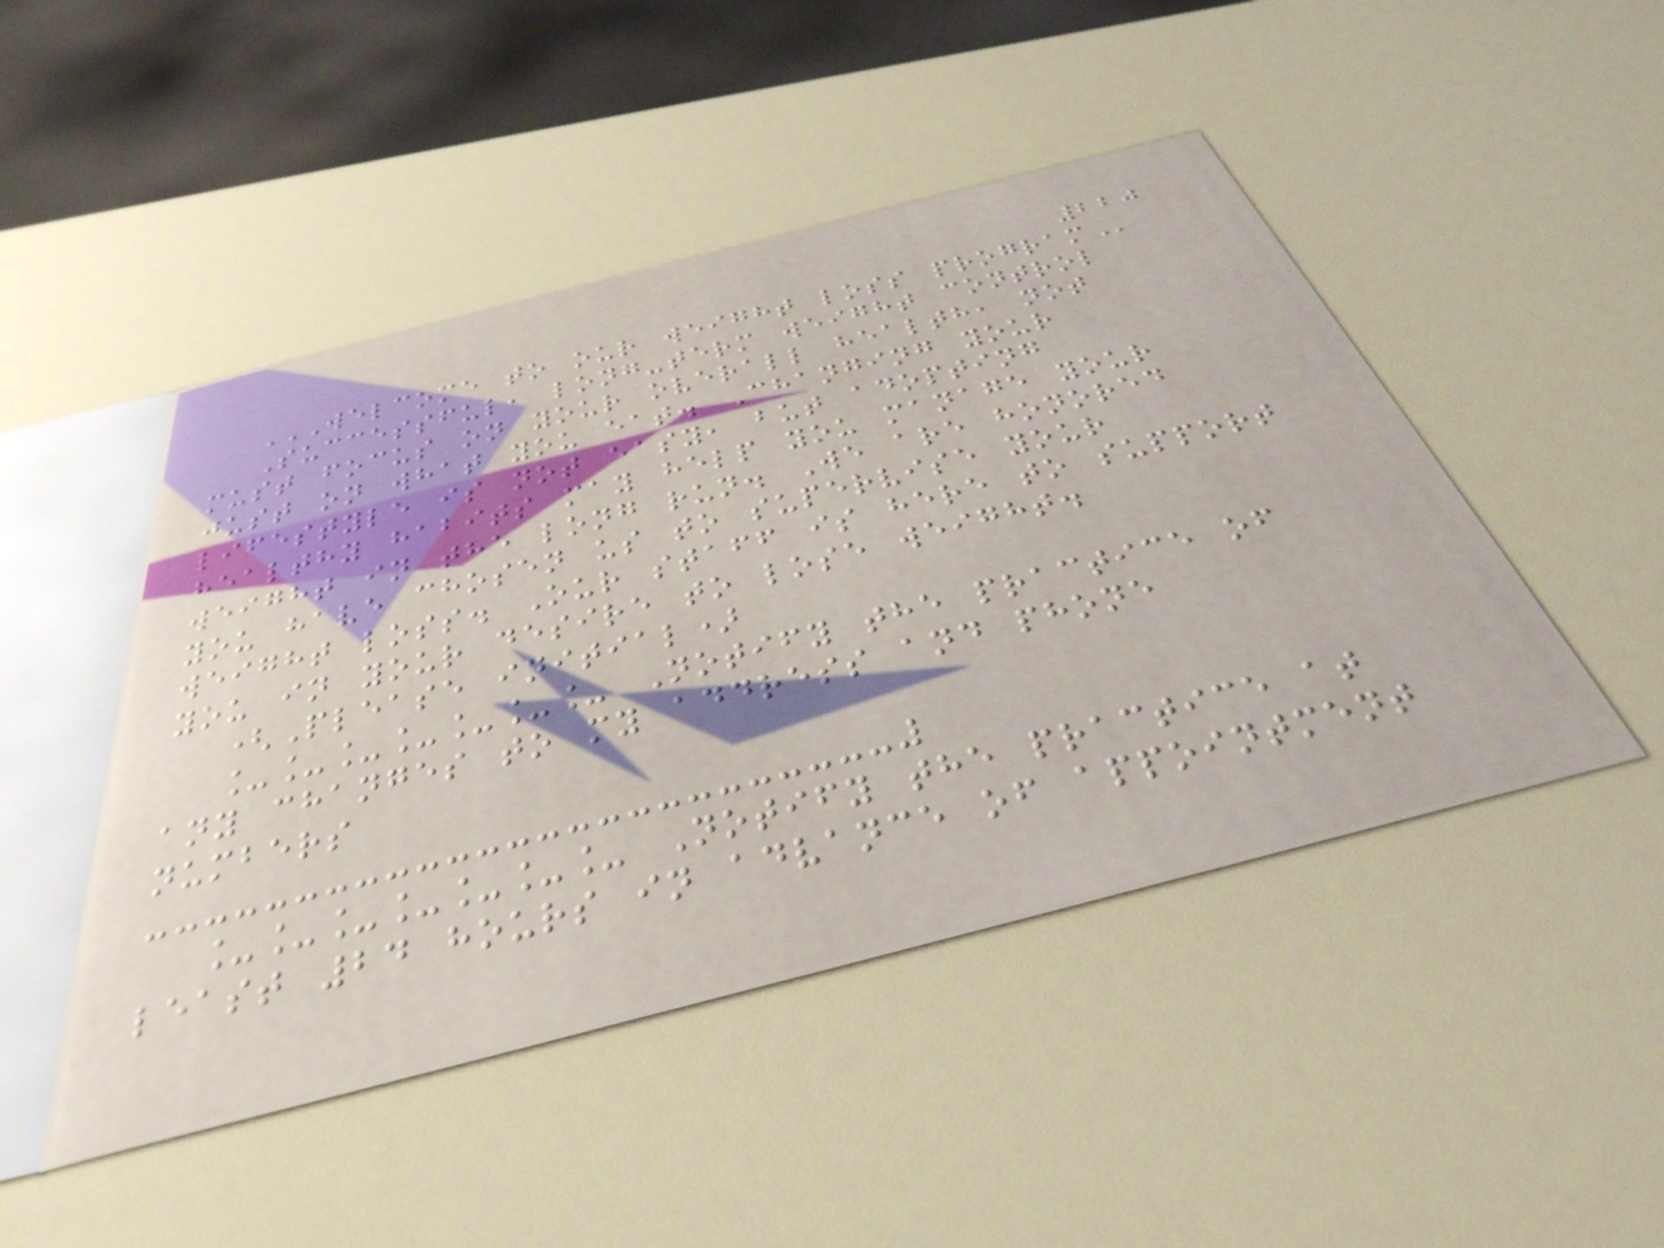220
WELCOME TO OUR WEIGHT LOSS PROGRAM
Successful, long-term weight control
must focus on your overall health, not
just on what you eat. Changing your
lifestyle is not easy, but adopting
healthy habits may help you manage your
weight in the long run. We are honored
you have chosen us to supervise your
weight loss. Our staff is here to support
you in your desire to lose weight.
(Please initial)
_______ Notify the practice of
any changes to my address and phone
numbers
_______ Notify the practice at
least 24 hours in advance of appointment
